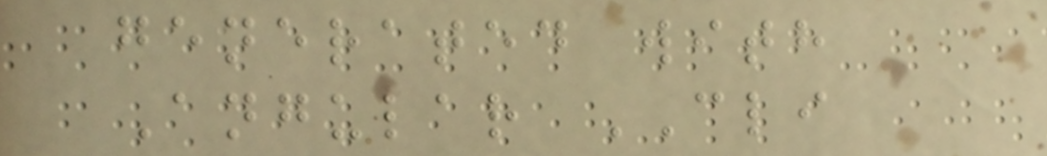generated with
Angular CLI
